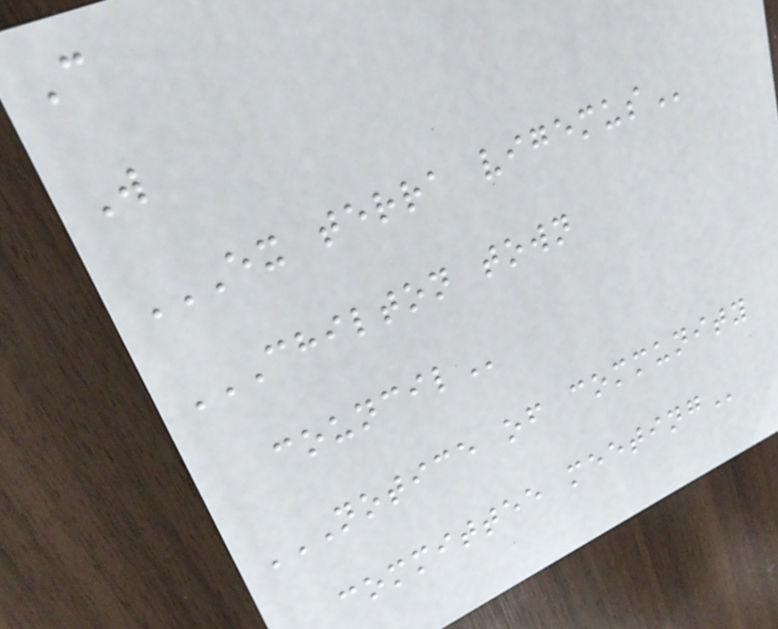C
W
EX TERRA VIGEMUS
CHILTON TOWN
COUNCIL
NOTICE OF COMMUNITY
COMMITTEE MEETING
